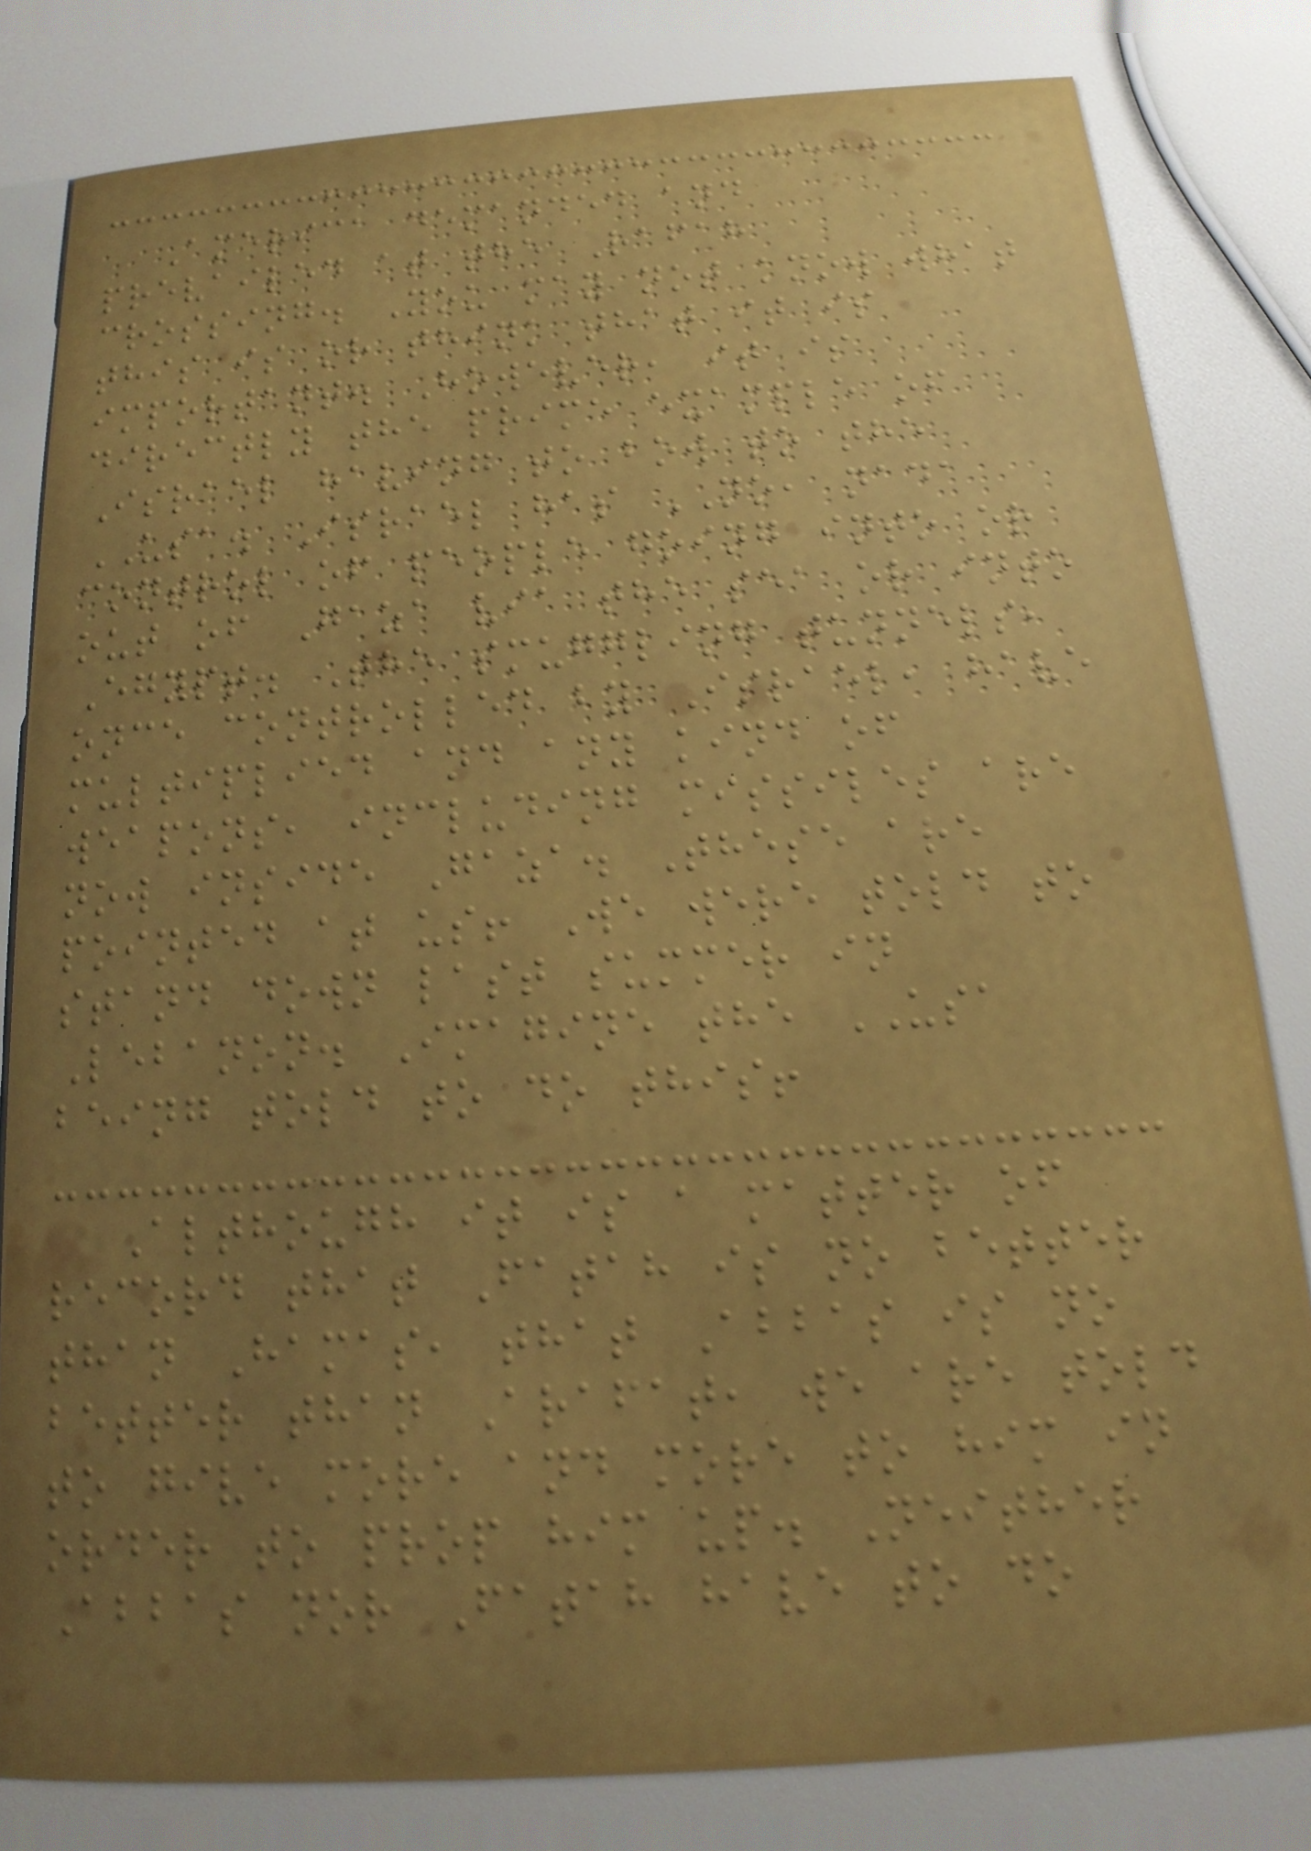America demanded and
prevailed at the Rafah
crossing. You may not know what
this is or think that it is
important. However, it is
directly the prime example of
Israel having to bow to the
USA. Israel has NO, nada
control of people going into or
out of Gaza via the sea or into
Egypt. The smuggling tunnels,
once controlled by Israel, have
multiplied and any kind of
weapons, including missiles are
now inside Gaza. These are
pointed at us! We were told to
stand down last summer in
Lebanon. Imagine the USA
being told to do this!
Although it is a matter of
record that Fatah is no better
than Hamas, that Abbas is no
better than Arafat, we are told
to give more and more to him in
order to prop him up. Neither
Abbas nor Fatah have to do
